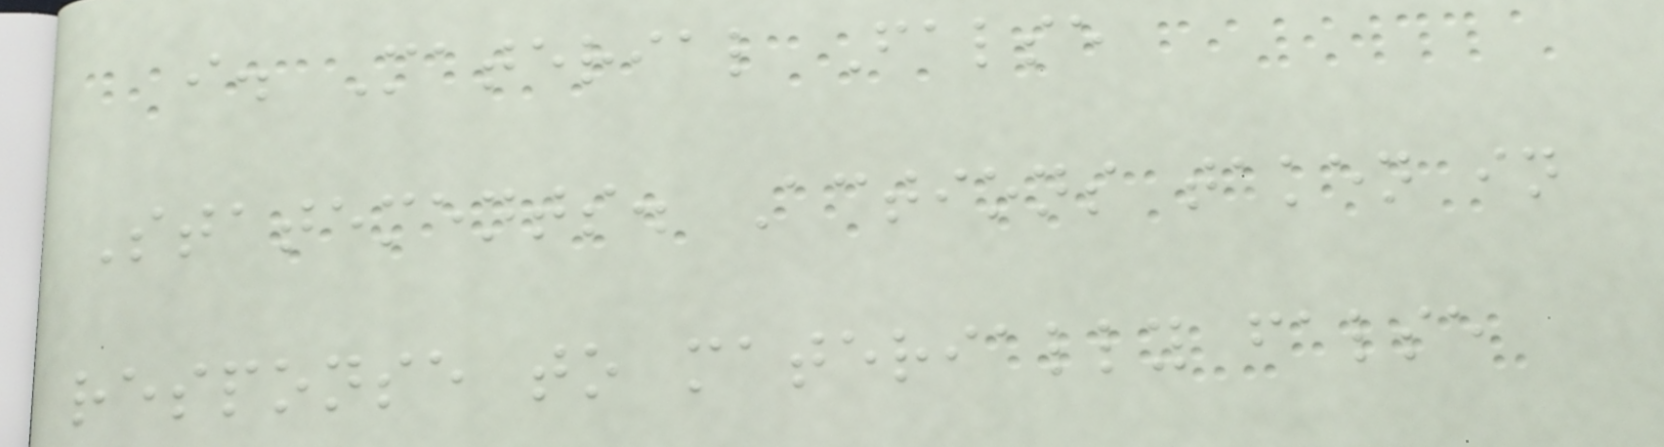i. Material False
Statements. Actions taken in
response to materially false
